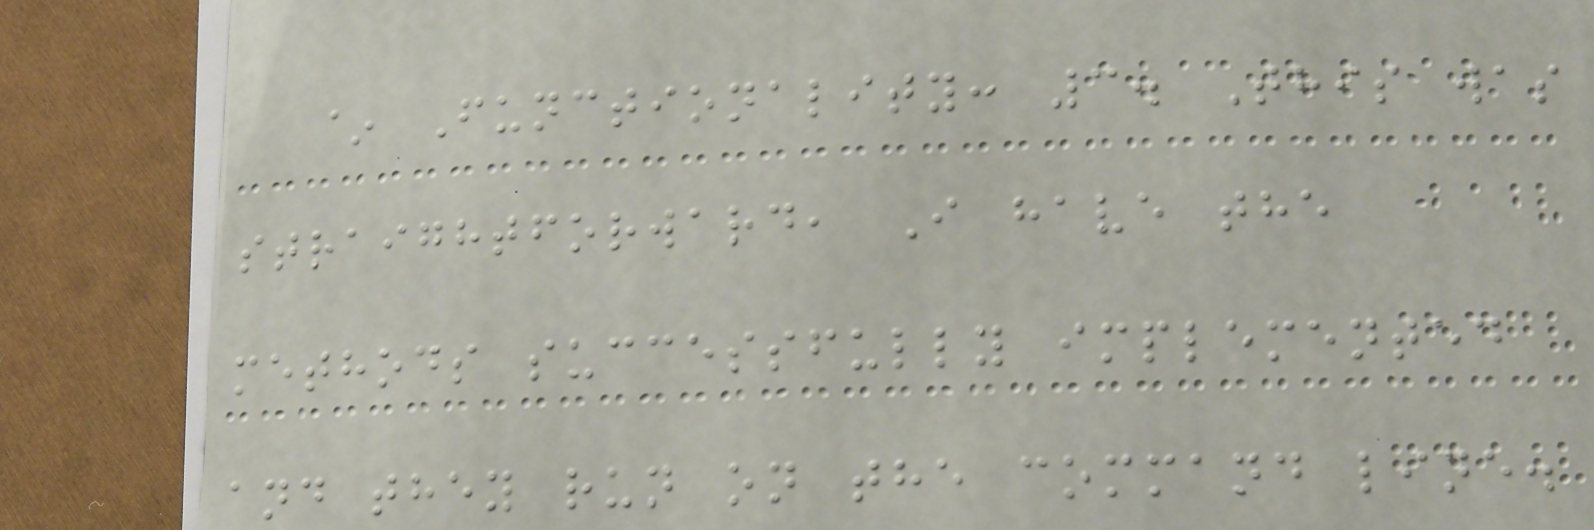~ Functionality: 3. This was
straightforward, I have the
methods successfully implemented
and they run on the command line.
